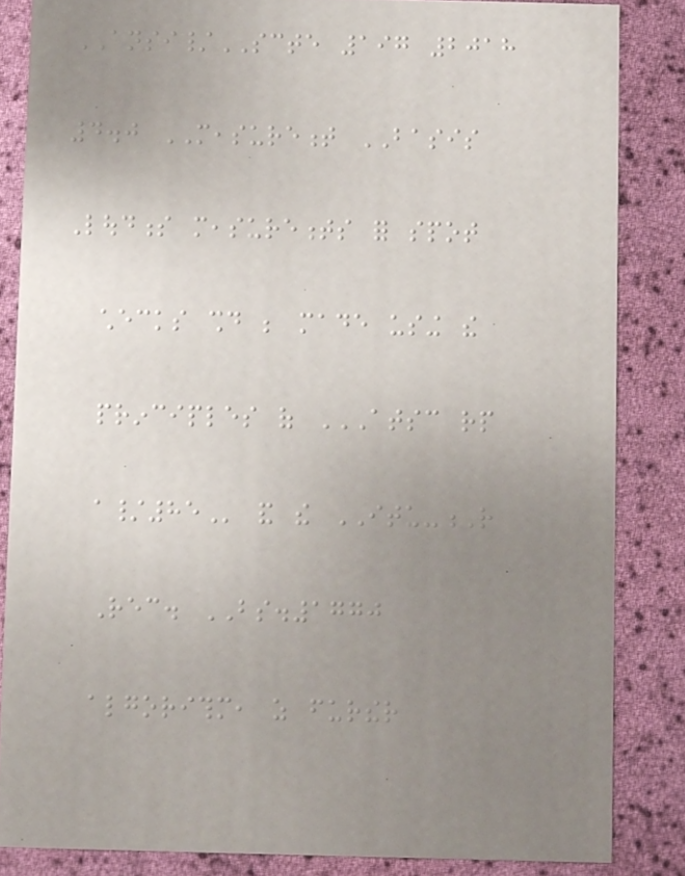ANSI/SCTE 197 2018
4.0 MEASUREMENT BASIS
Loudness measurements for spot
checks should be made using the
principles of ATSC RP
A/85 and the ITU-R
Rec. BS.1770
algorithm, as further
